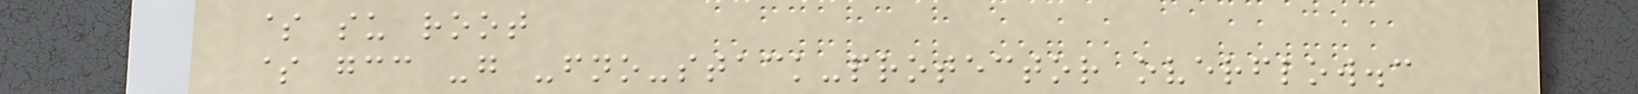$ su root
$ gcc -g -fno-stack-protector overflow.c
